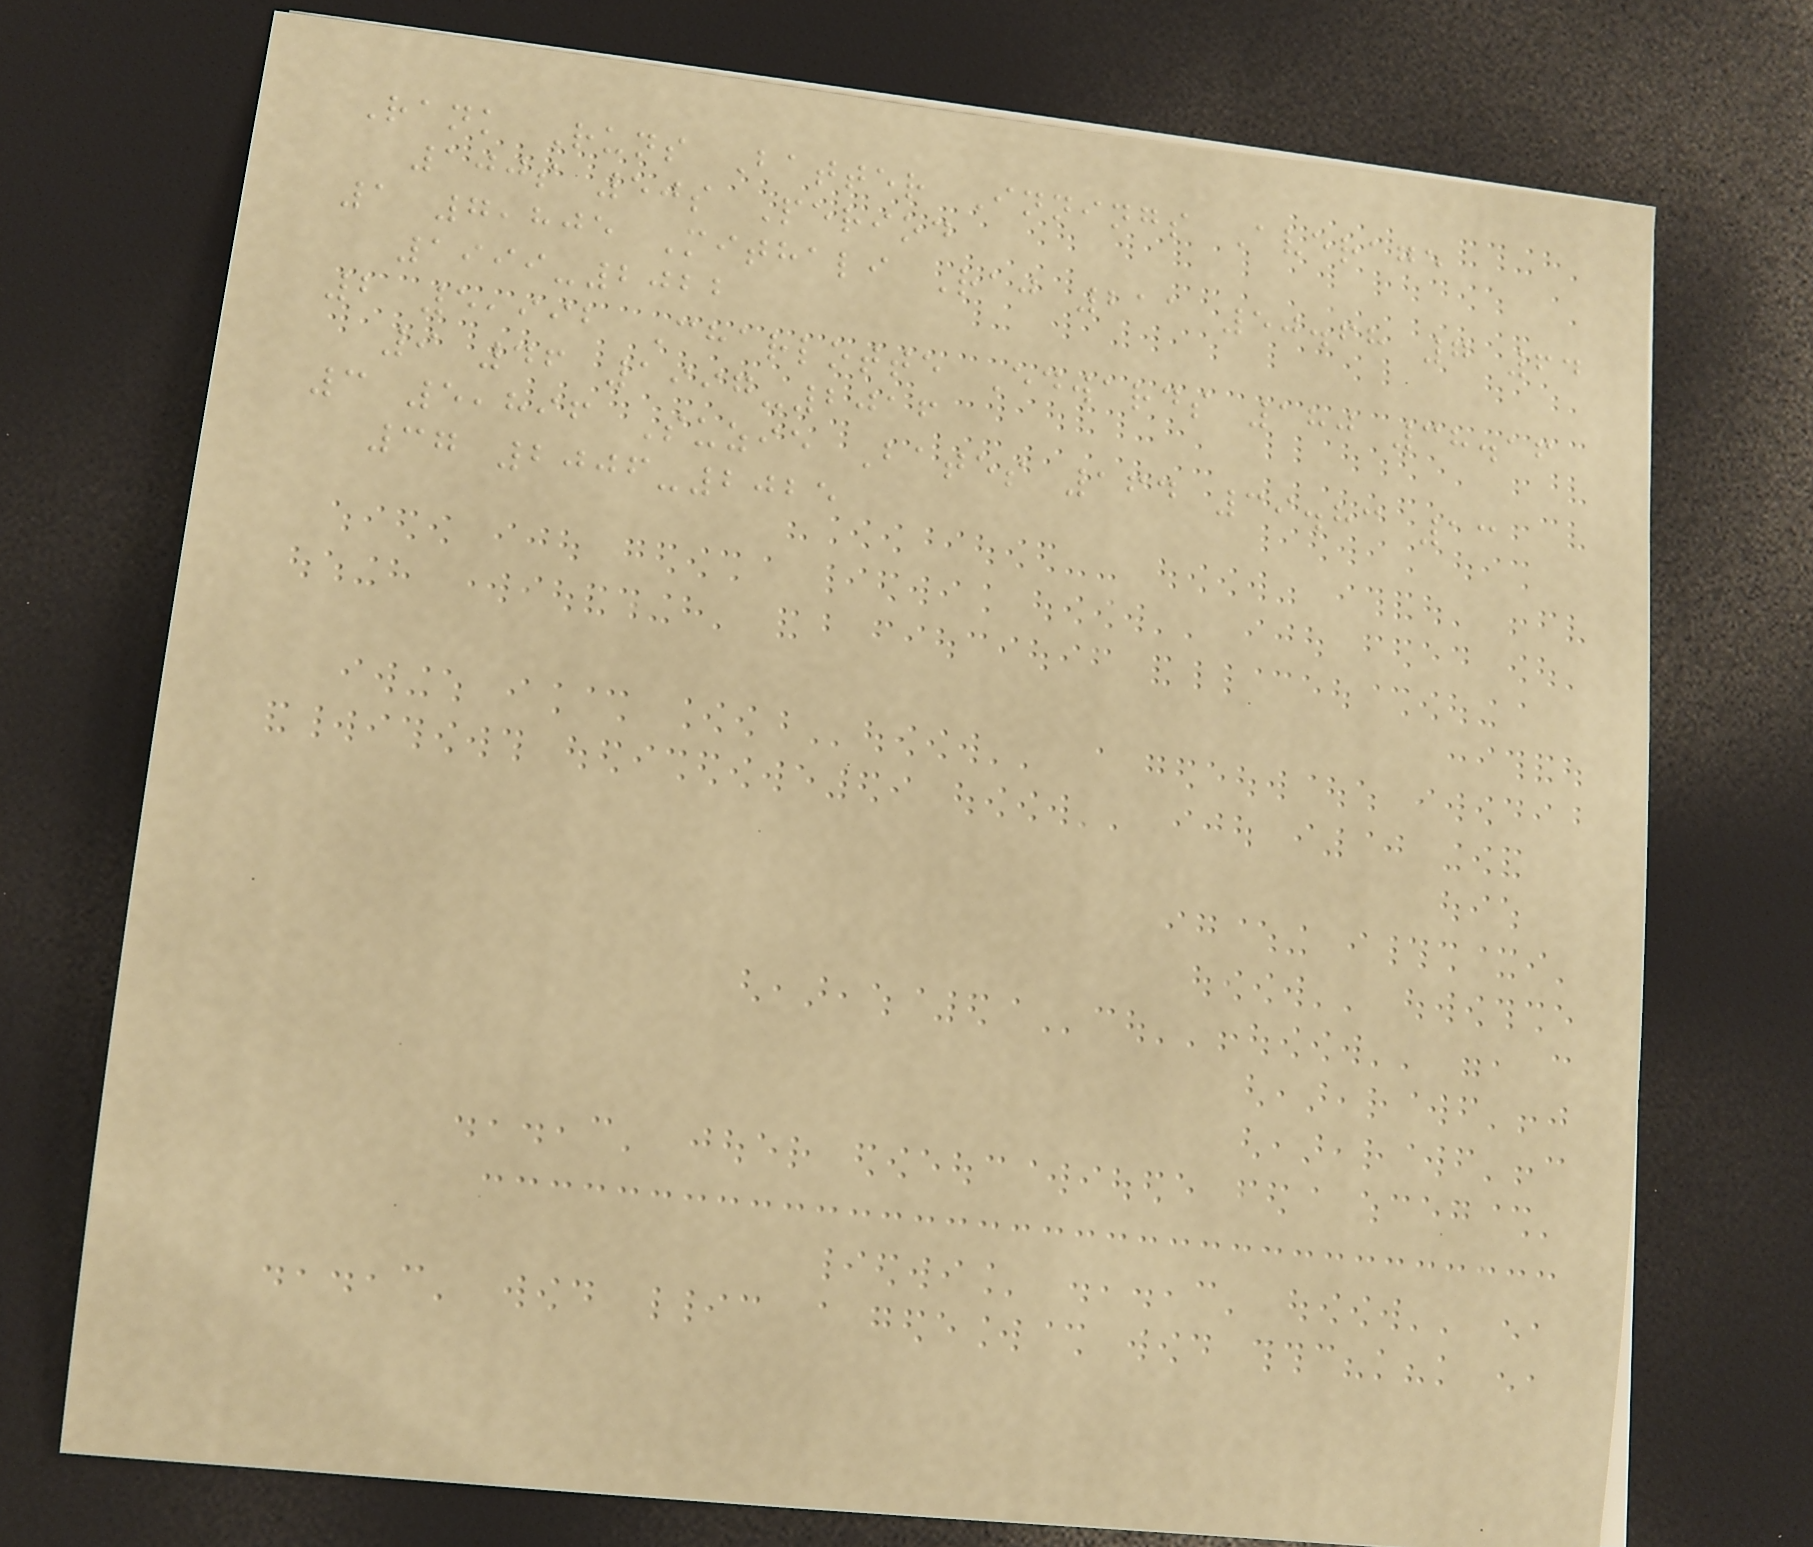Rank Runs Batter Innings Average
100s 50s Period
1 7,805 Mithali Raj 211 50.68 7 64
1999-2022
2 5,992 Charlotte Edwards 180 38.16
9 46 1997-2016
3 5,896 Suzie Bates 164 39.83 13
37 2006-2025
